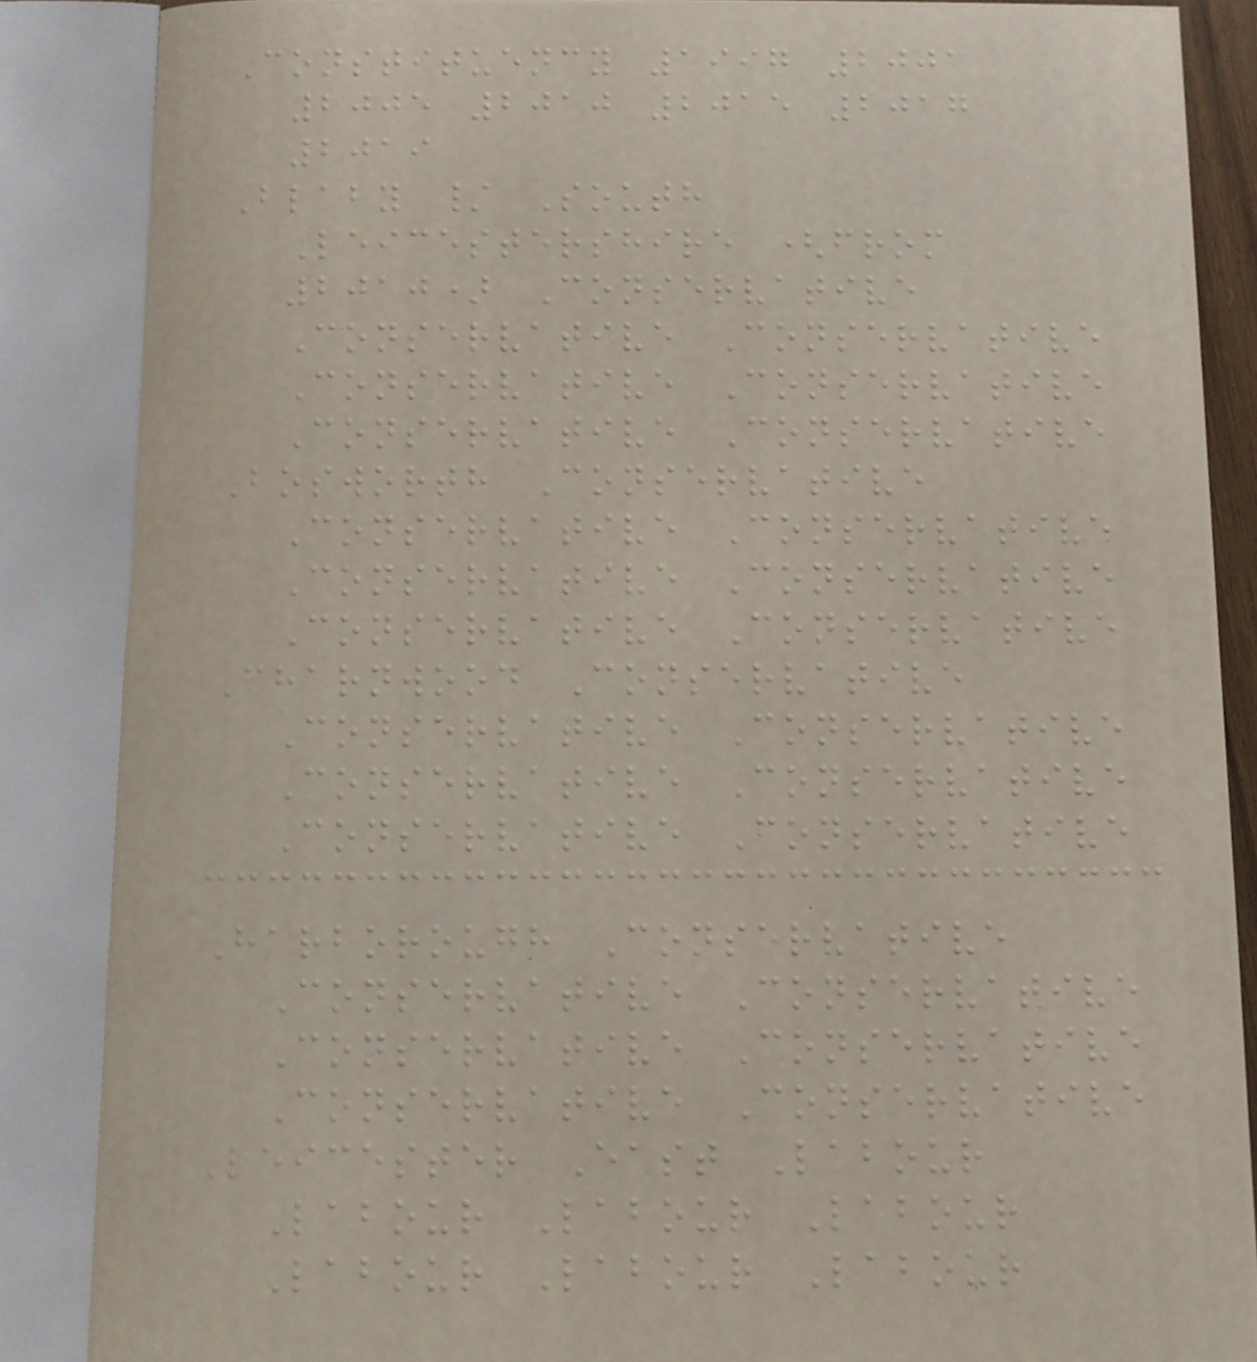Constituency 1997 2001
2005 2010 2015 2017
2019
Blaby / South
Leicestershire (from
2010) Conservative
Conservative Conservative
Conservative Conservative
Conservative Conservative
Bosworth Conservative
Conservative Conservative
Conservative Conservative
Conservative Conservative
Charnwood Conservative
Conservative Conservative
Conservative Conservative
Conservative Conservative
Harborough Conservative
Conservative Conservative
Conservative Conservative
Conservative Conservative
Leicester East Labour
Labour Labour Labour
Labour Labour Labour
